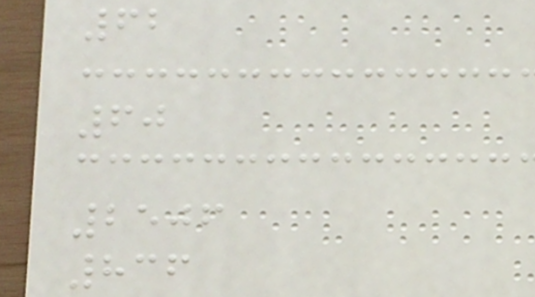62
60
2506
836
